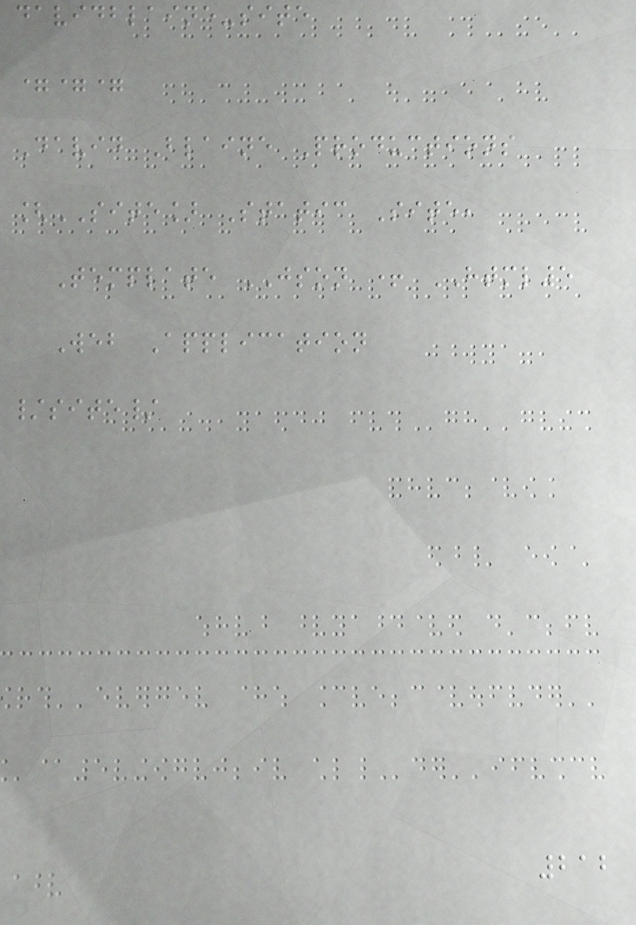davidblaine-site
===
David Blaine Productions
[SITE] Static Site,
Template JSON + HTML5
Web Application
/site/
212
